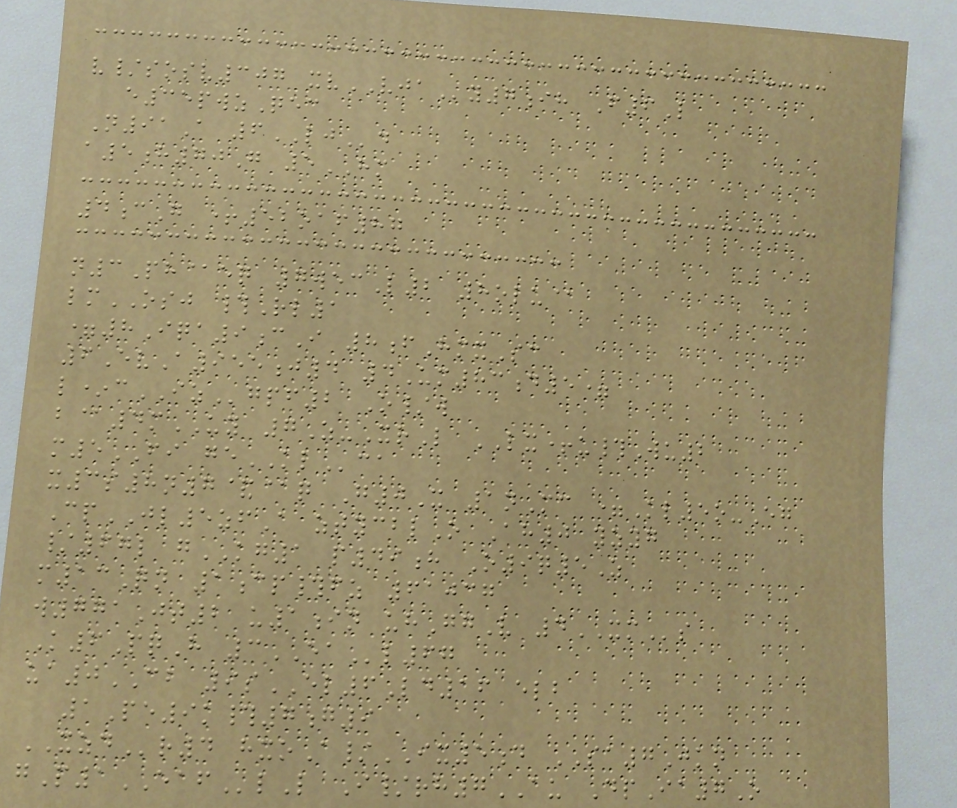v/sosv307 xvVJAy7ih F6L
e35pwzQec
N91A 6LJd
a5h70G 5HM
4cG +52oaf87
n3Ph@eq 7wecL2 8olu@
lmOSJ #Rl1
=8Iqa9cI 8fHmxSc
6EvA955j4 4Um83d5=
l*cIZgpf2 O/w
b@4mUY 7Z-XrL LX+u#Wu2
m5FI geKLca
x3s8n7&@q G0X 1nMc =Kl5o-Eg
CpJL5zfA ztycblO Ah0 yzyg
/67l gKG1 p49h O9q5Z
m13Qn 1cp#fz 61037
w771Jt2 u1in uhGgV 4XMs
K6PqH 3EAl67
ua0CB 9sEL6Ld16 elb
1Pe9k#7g9
XZDr4 hxoA/IX5d SA7Jkn
gP1EAFlL I/rh7AU DpIa7O
